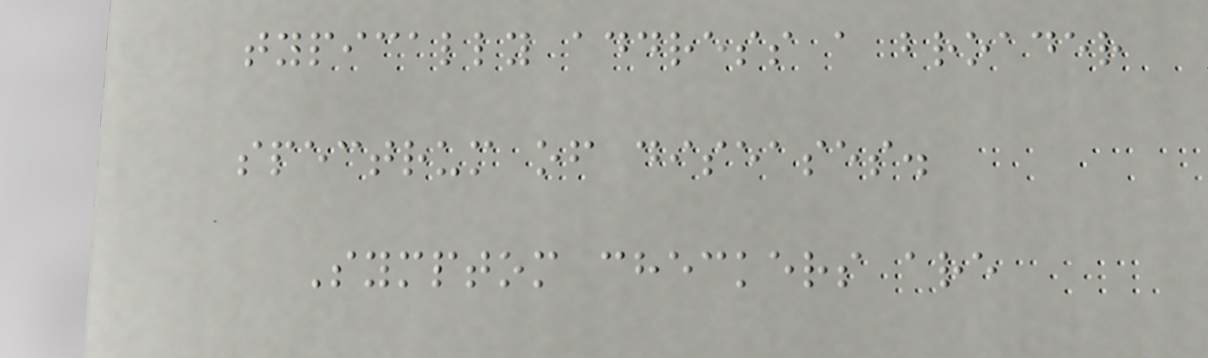typically address a broader
spectrum of diseases.
Symptom checkers are
